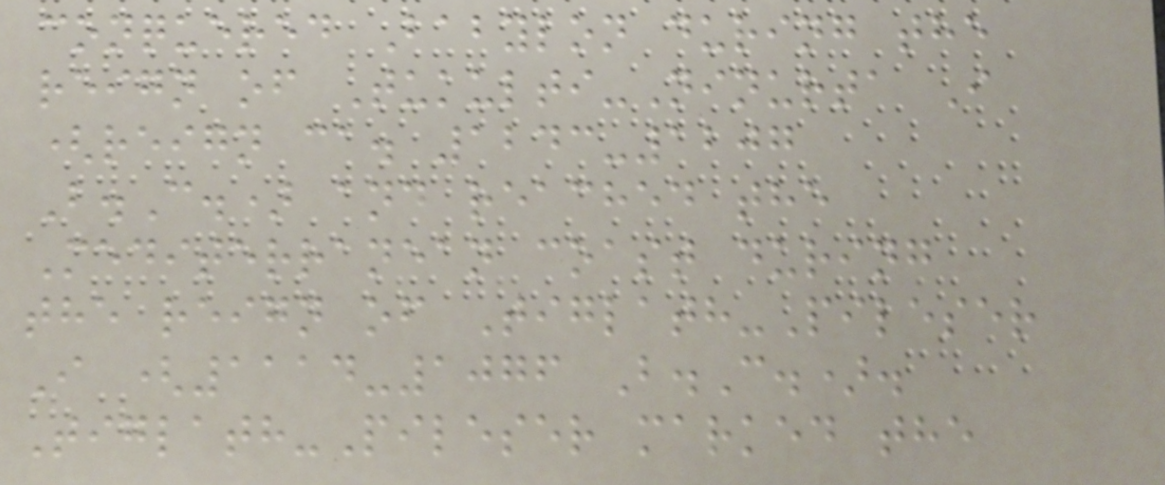conquered Babylon during the
reign of Tukulti-Ninurta I
(reign ca. 1243-1207
B.C.) and reached the
Mediterranean coast during
the reign of Tiglath-Pileser
I (1114-1076 B.C.).
Tiglath-Pileser marked the
